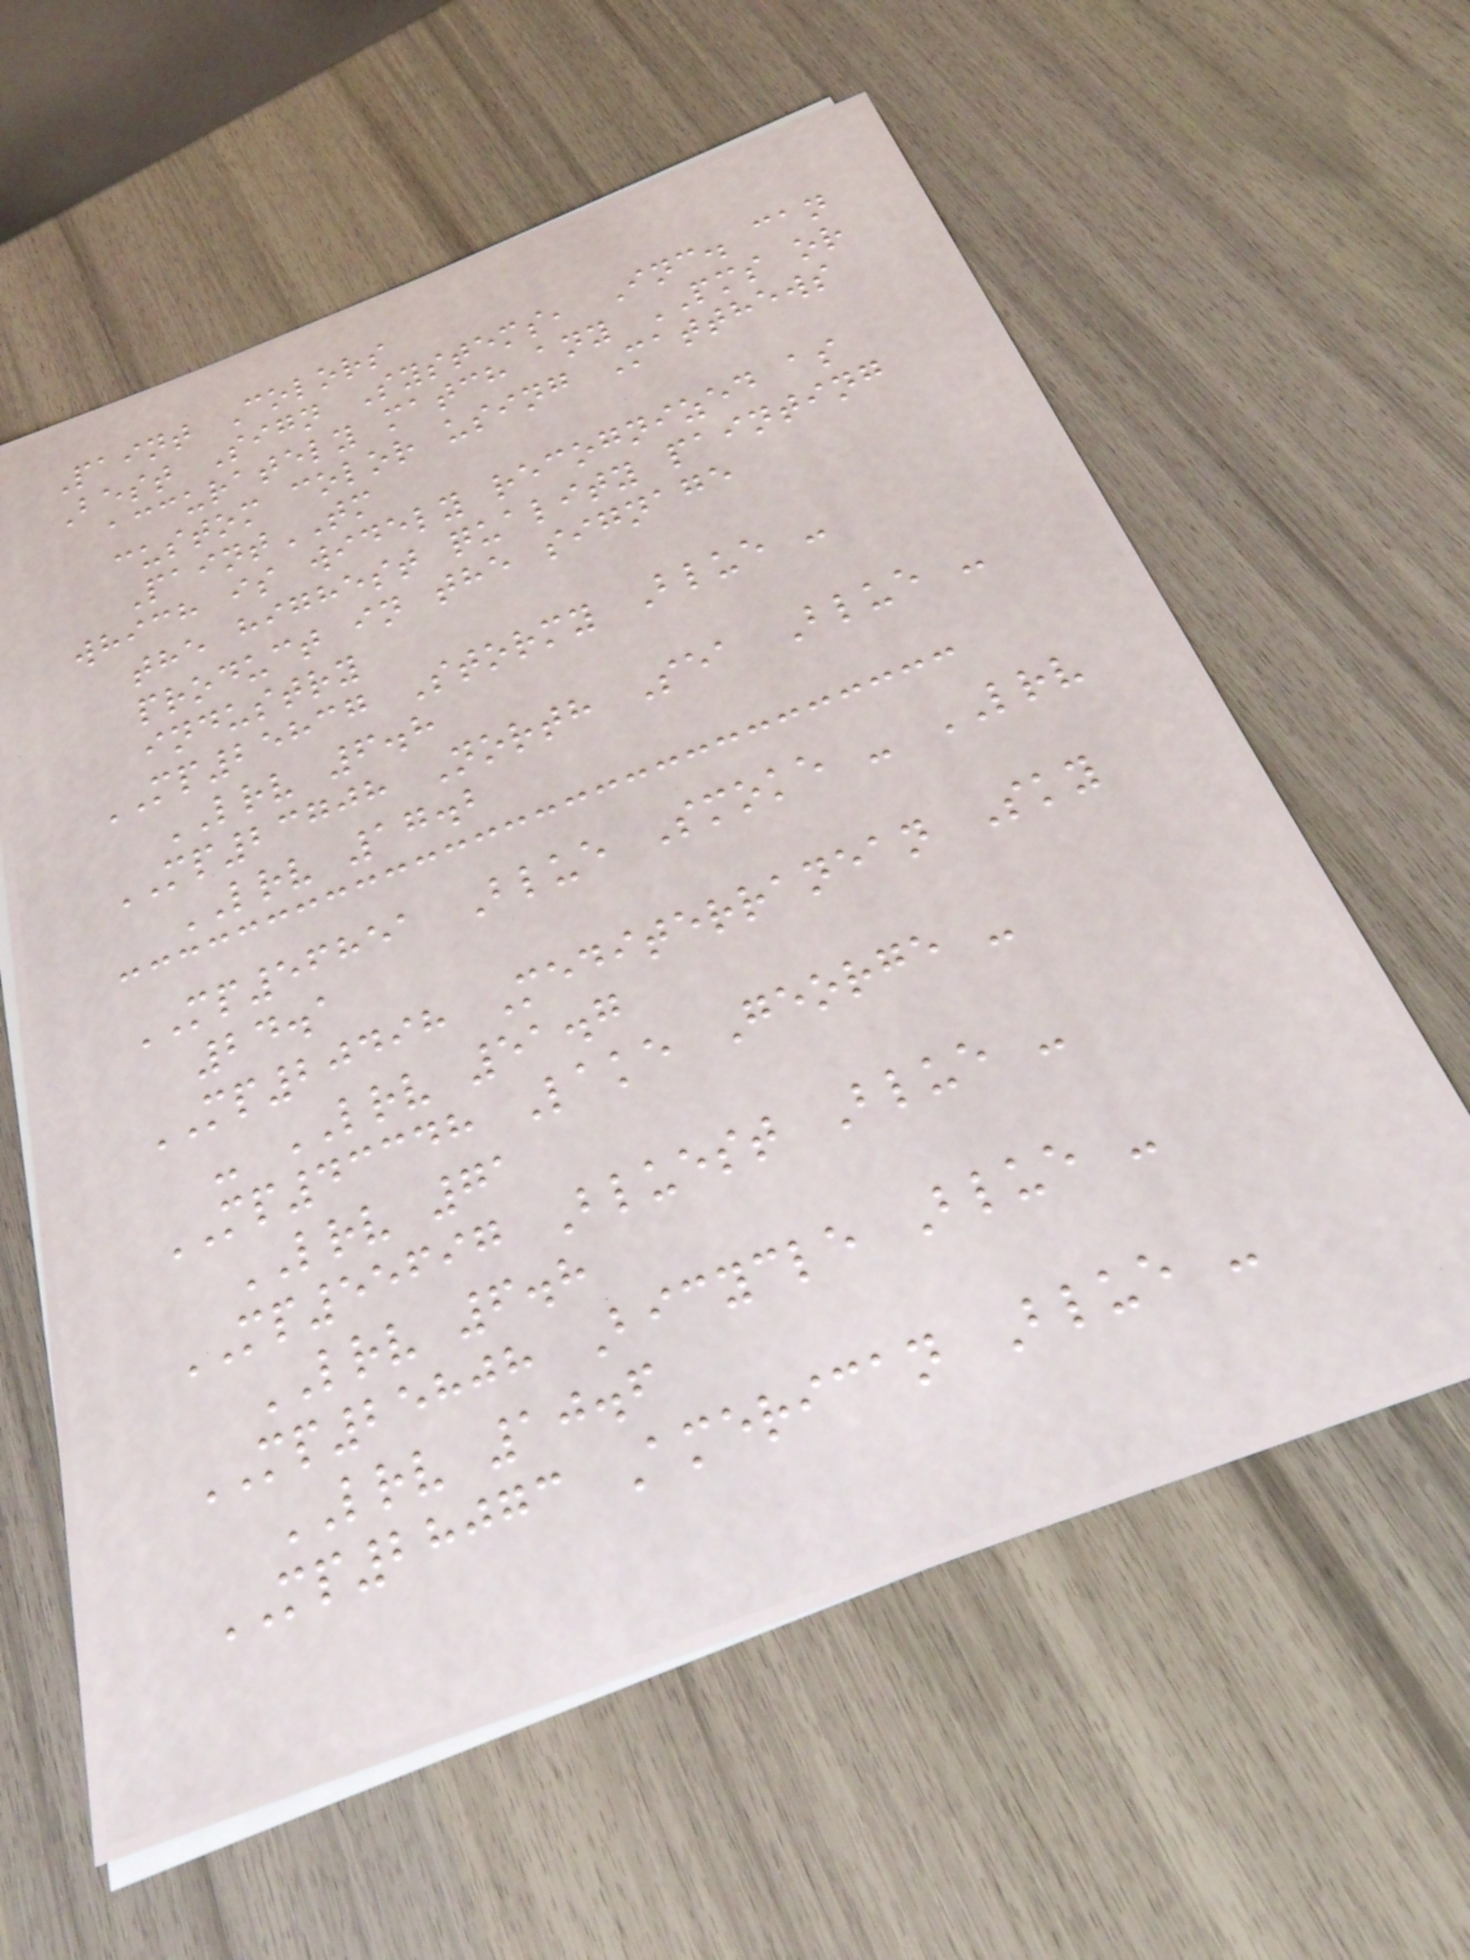Paint Colors
Best Sign Systems, Inc. can
accurately match any PMS or
custom color using Matthews
PaintTM
which is widely recognized as
the highest quality painting
product in the signage
industry
MP25837 Stormy Blue -
LRV 6.8
MP23708 North Sea Blue -
LRV 17.2
MP56851 Blue Smoke - LRV
24.1
MP20498 Mediterranean Sky
- LRV 51.7
MP43348 Lake George -
LRV 71
MP55697 Bluest Blue -
LRV 6.8
MP25808 Bicycle Blue -
LRV 10.6
MP28073 American Blue -
